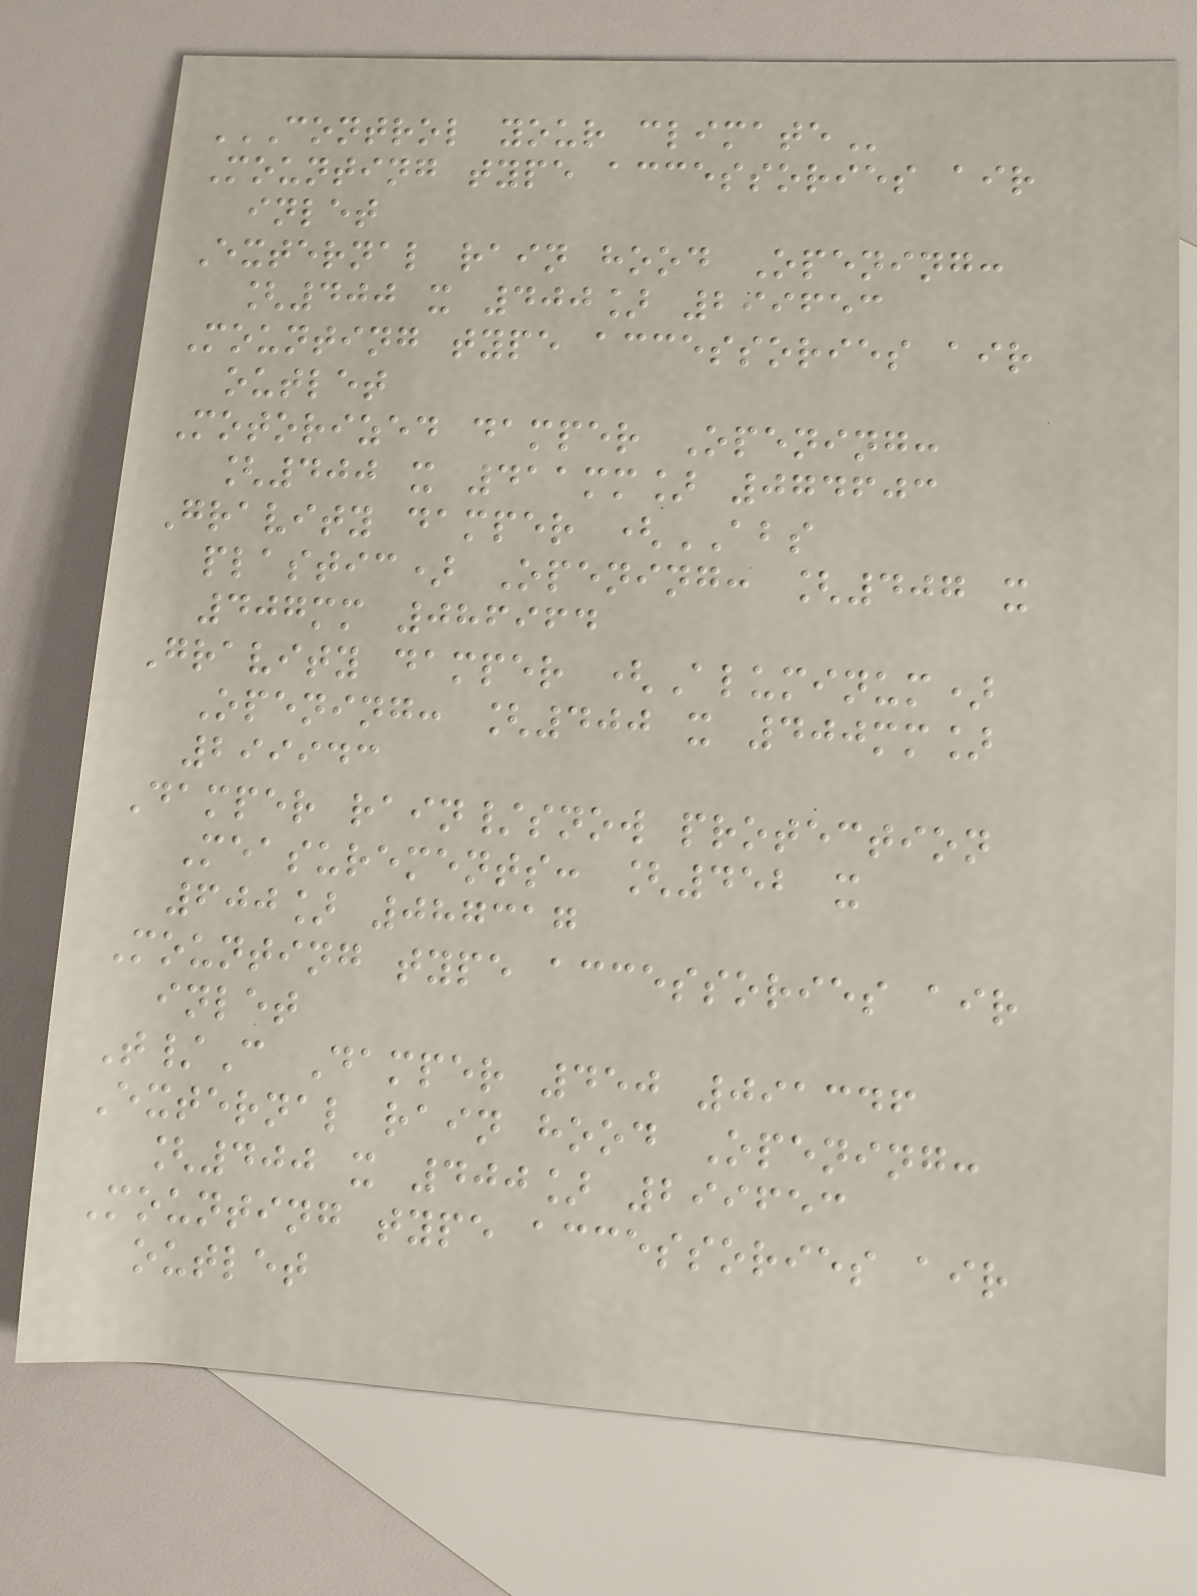CONTROL YOUR CLIMATE
Mounting type accessories air
inlet
External rain hood Opening:
[400 x 400] 299653
Mounting type accessories air
outlet
Motorized damper Opening:
[400 x 411mm] 074603
Gravity damper (ABS
plastic) Opening: [407 x
407mm 086964
Gravity damper (Aluminum)
Opening: [400 x 400mm]
299943
Damper rain/snow protection
Measurements: [452 x
600] 087317
Mounting type accessories air
inlet
T/C Damper 450 091346
External rain hood Opening:
[400 x 400] 299653
Mounting type accessories air
outlet
